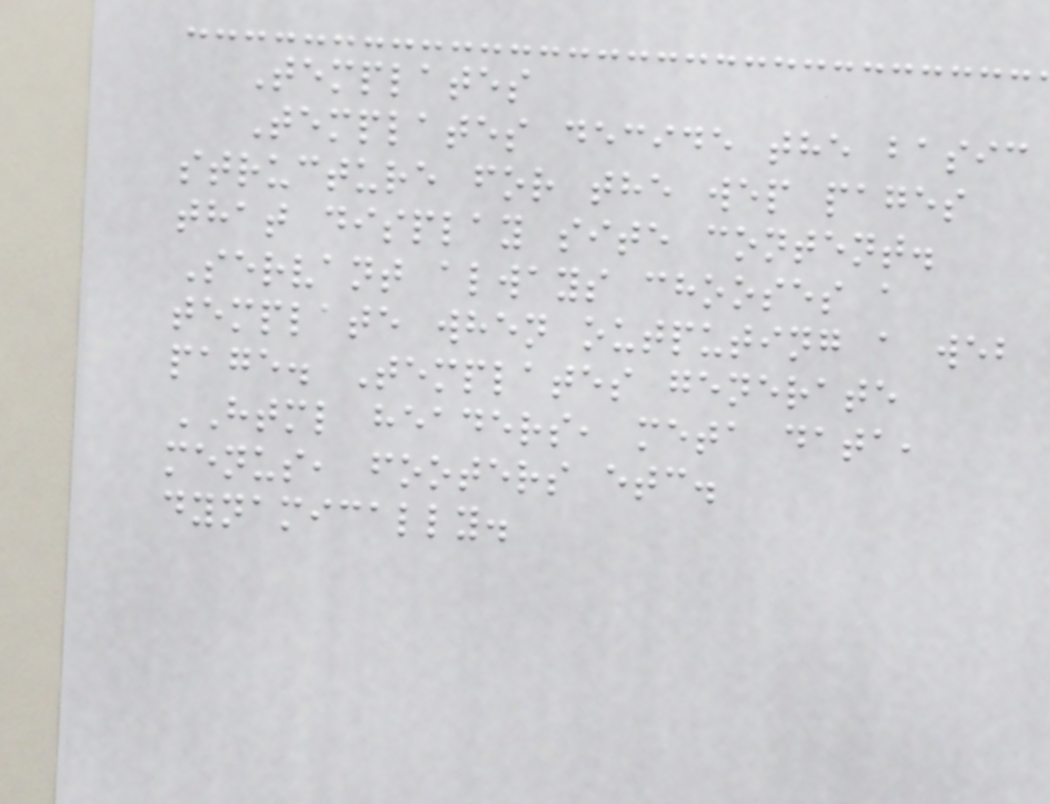Templates
Templates decide the basic
structure for the wep pages
that display site content.
Servant always chooses a
template when outputing a web
page. Templates generate
HTML headers, meta data,
menus, footers etc.
dynamically.
